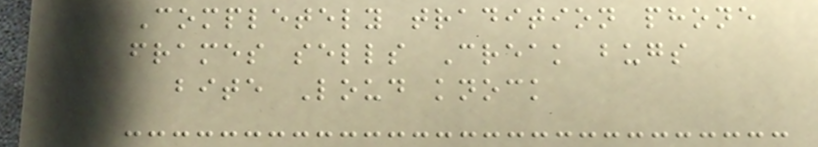Completely tradition phone
frames sells Creak bugs
bite Loud knock
